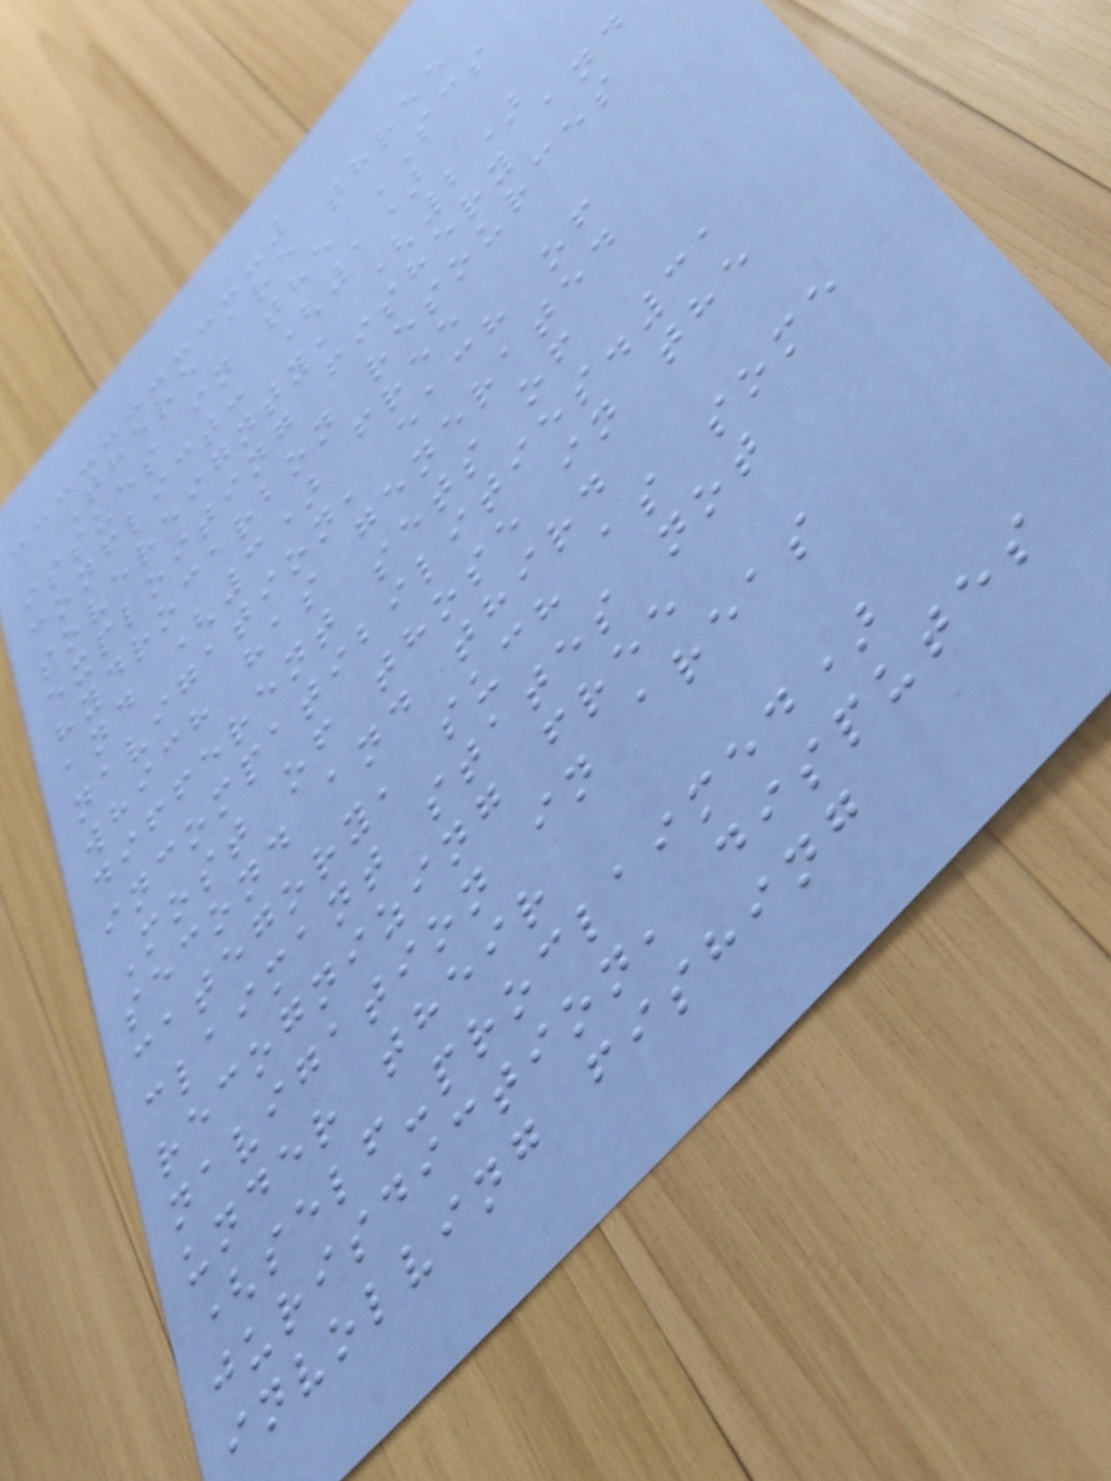There are three
issues in the SCS
conflict: (1)
sovereignty, (2)
exploiting fishery and
hydrocarbon resources
and (3) free
navigation, each of
which has generated
different sets of
incompatibilities.31
Most of those in the
second and third
category, such as some
claimant states not
recognizing free
navigation in areas
under their
(self-proclaimed)
jurisdiction, disputes
involving fishing
